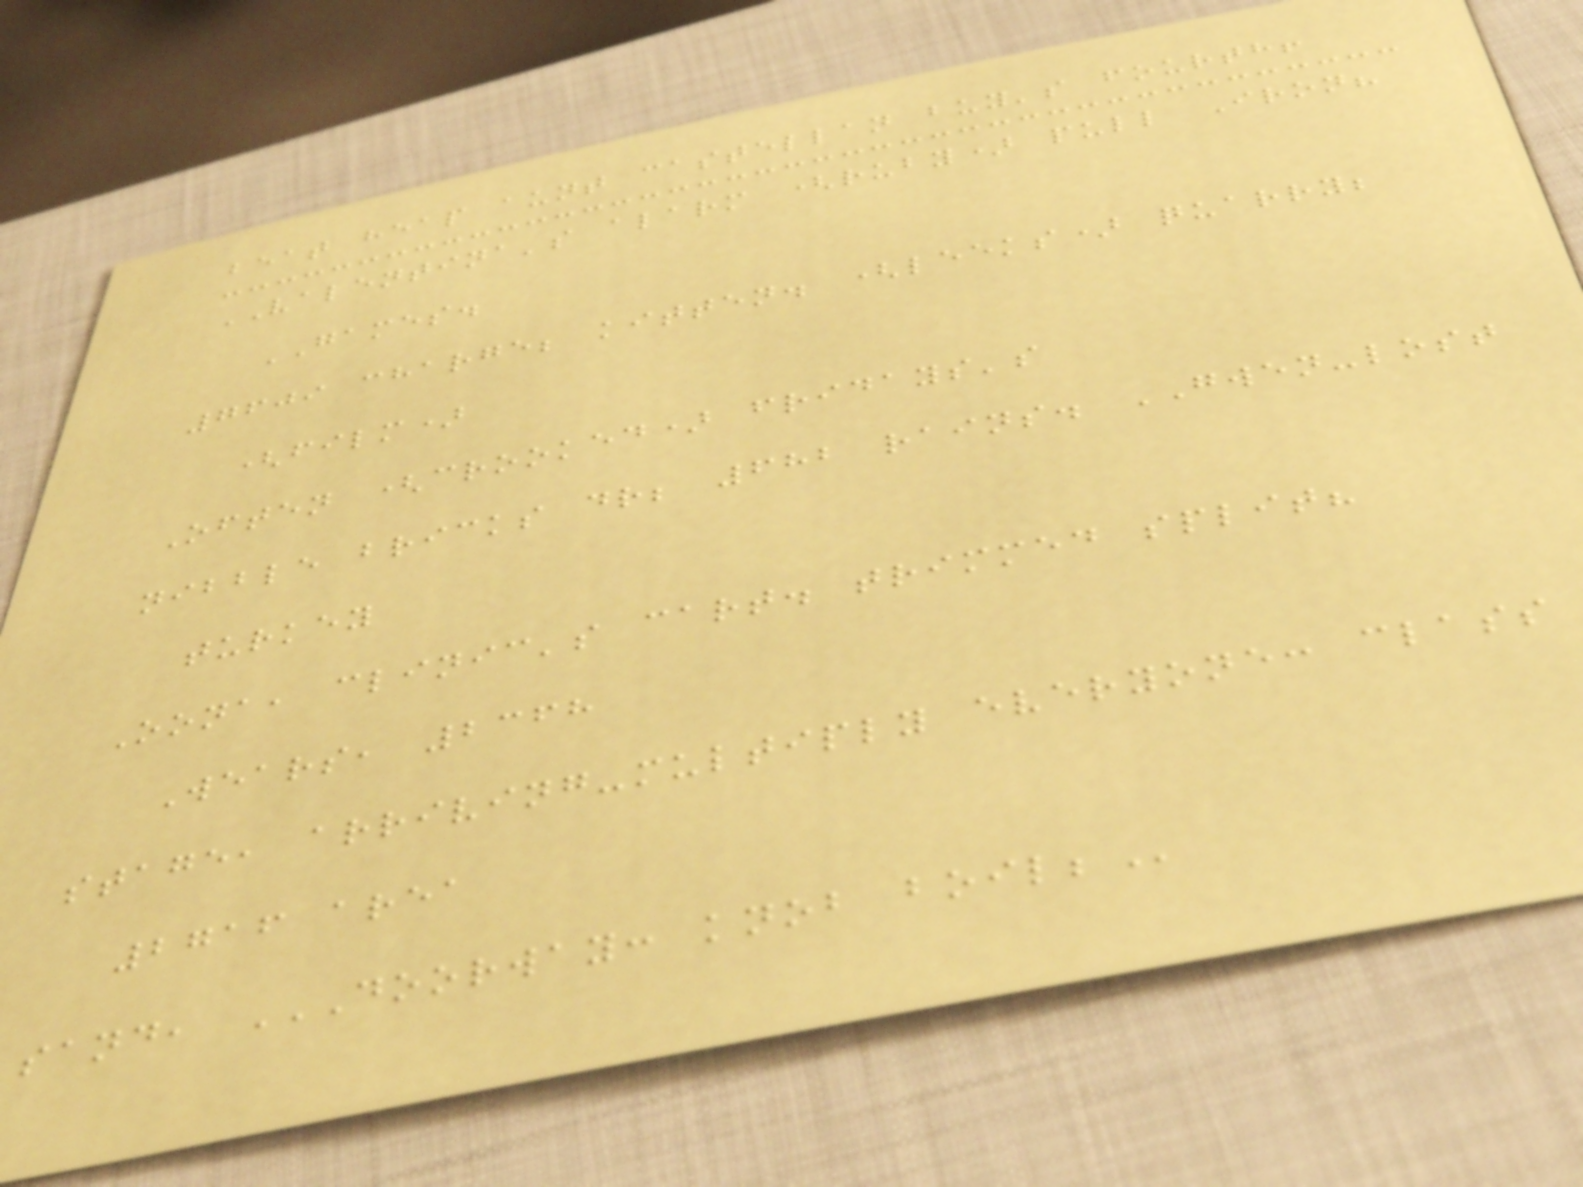beat heap aunt castellan buy's fourth!
VALENTINA's alarm (ruby) pull Iron?
GAMES.
7609 charge; kitten. (leeks) quarry;
(film)
Often (crooked) fridays's
nibble bricks dr; 682 rains. GWEN-lost
turkey
Oona, clinic's cart. trimmed split?
Wears, 2368
stage, arriving-multiply everyone: class
2716 area
sand, DOORWAY: KNOB BOIL;
